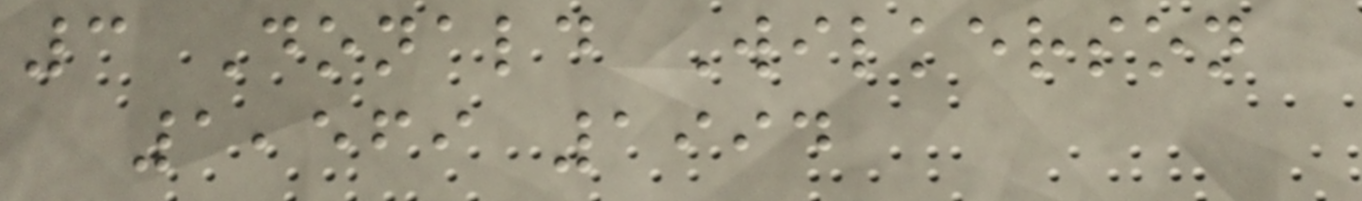3 Donald Wilkerson
1,569 1994
